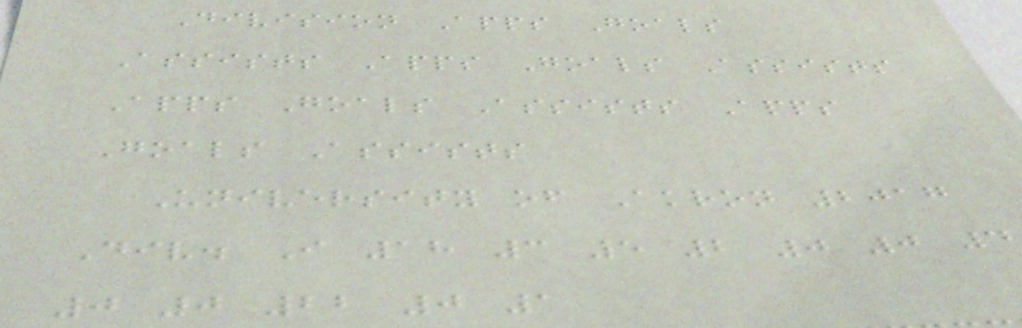Division Apps Goals
Assists Apps Goals Assists
Apps Goals Assists Apps
Goals Assists
University of Akron 2017
Div. I 18 3 5 2 0 0 4
0 0 22 0 1
